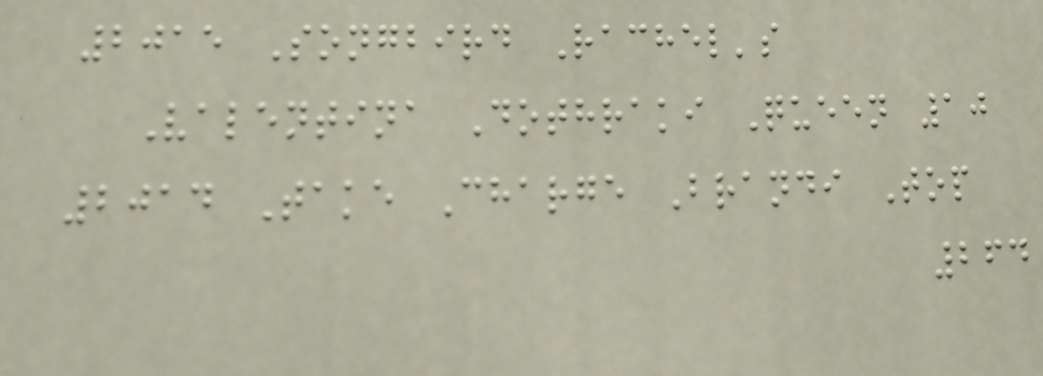2015 Songbird Rachel's
Valentina Dothraki Queen 10
2014 Take Charge Brandi Top
264
